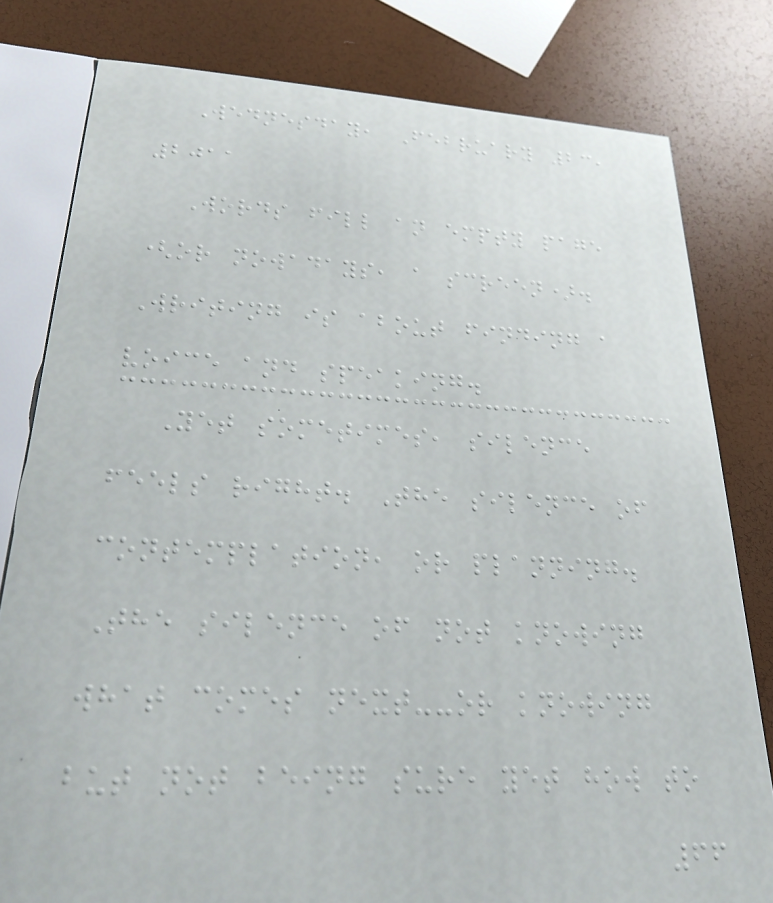Wednesday, February 23,
2011
Words fill an empty page
(or nowadays, a screen).
Writing is about finding a
voice and speaking.
Yet sometimes, silence
feels right. The silence of
contemplation, or planning.
The silence of not knowing
what comes next--or knowing
but not being sure yet how to
66
